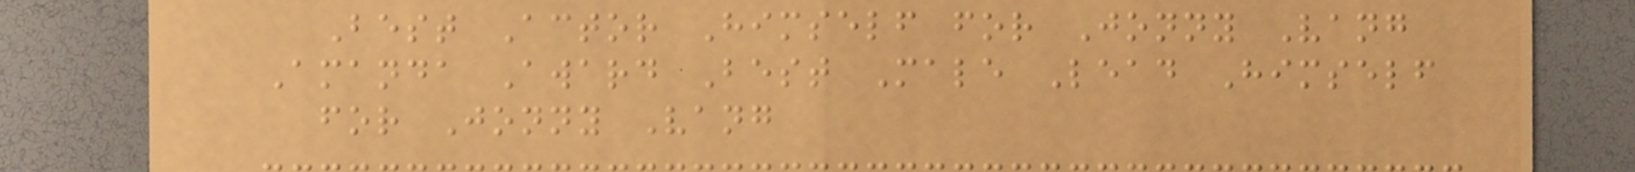Best Actor Himself for Jonny Vang
Amanda Award Best Male Lead Himself
for Jonny Vang
